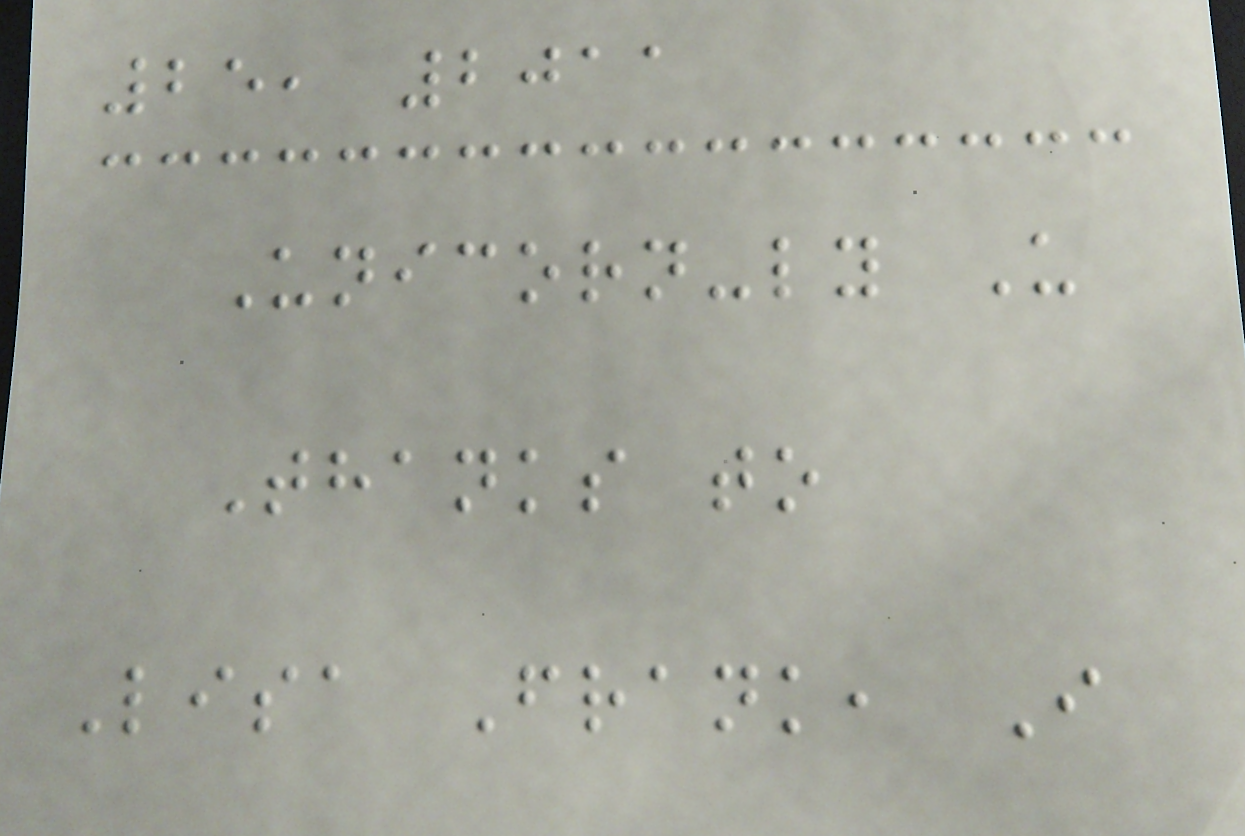25, 2011
Unicorn-ly U
Thanks to
Lisa Frank, I
